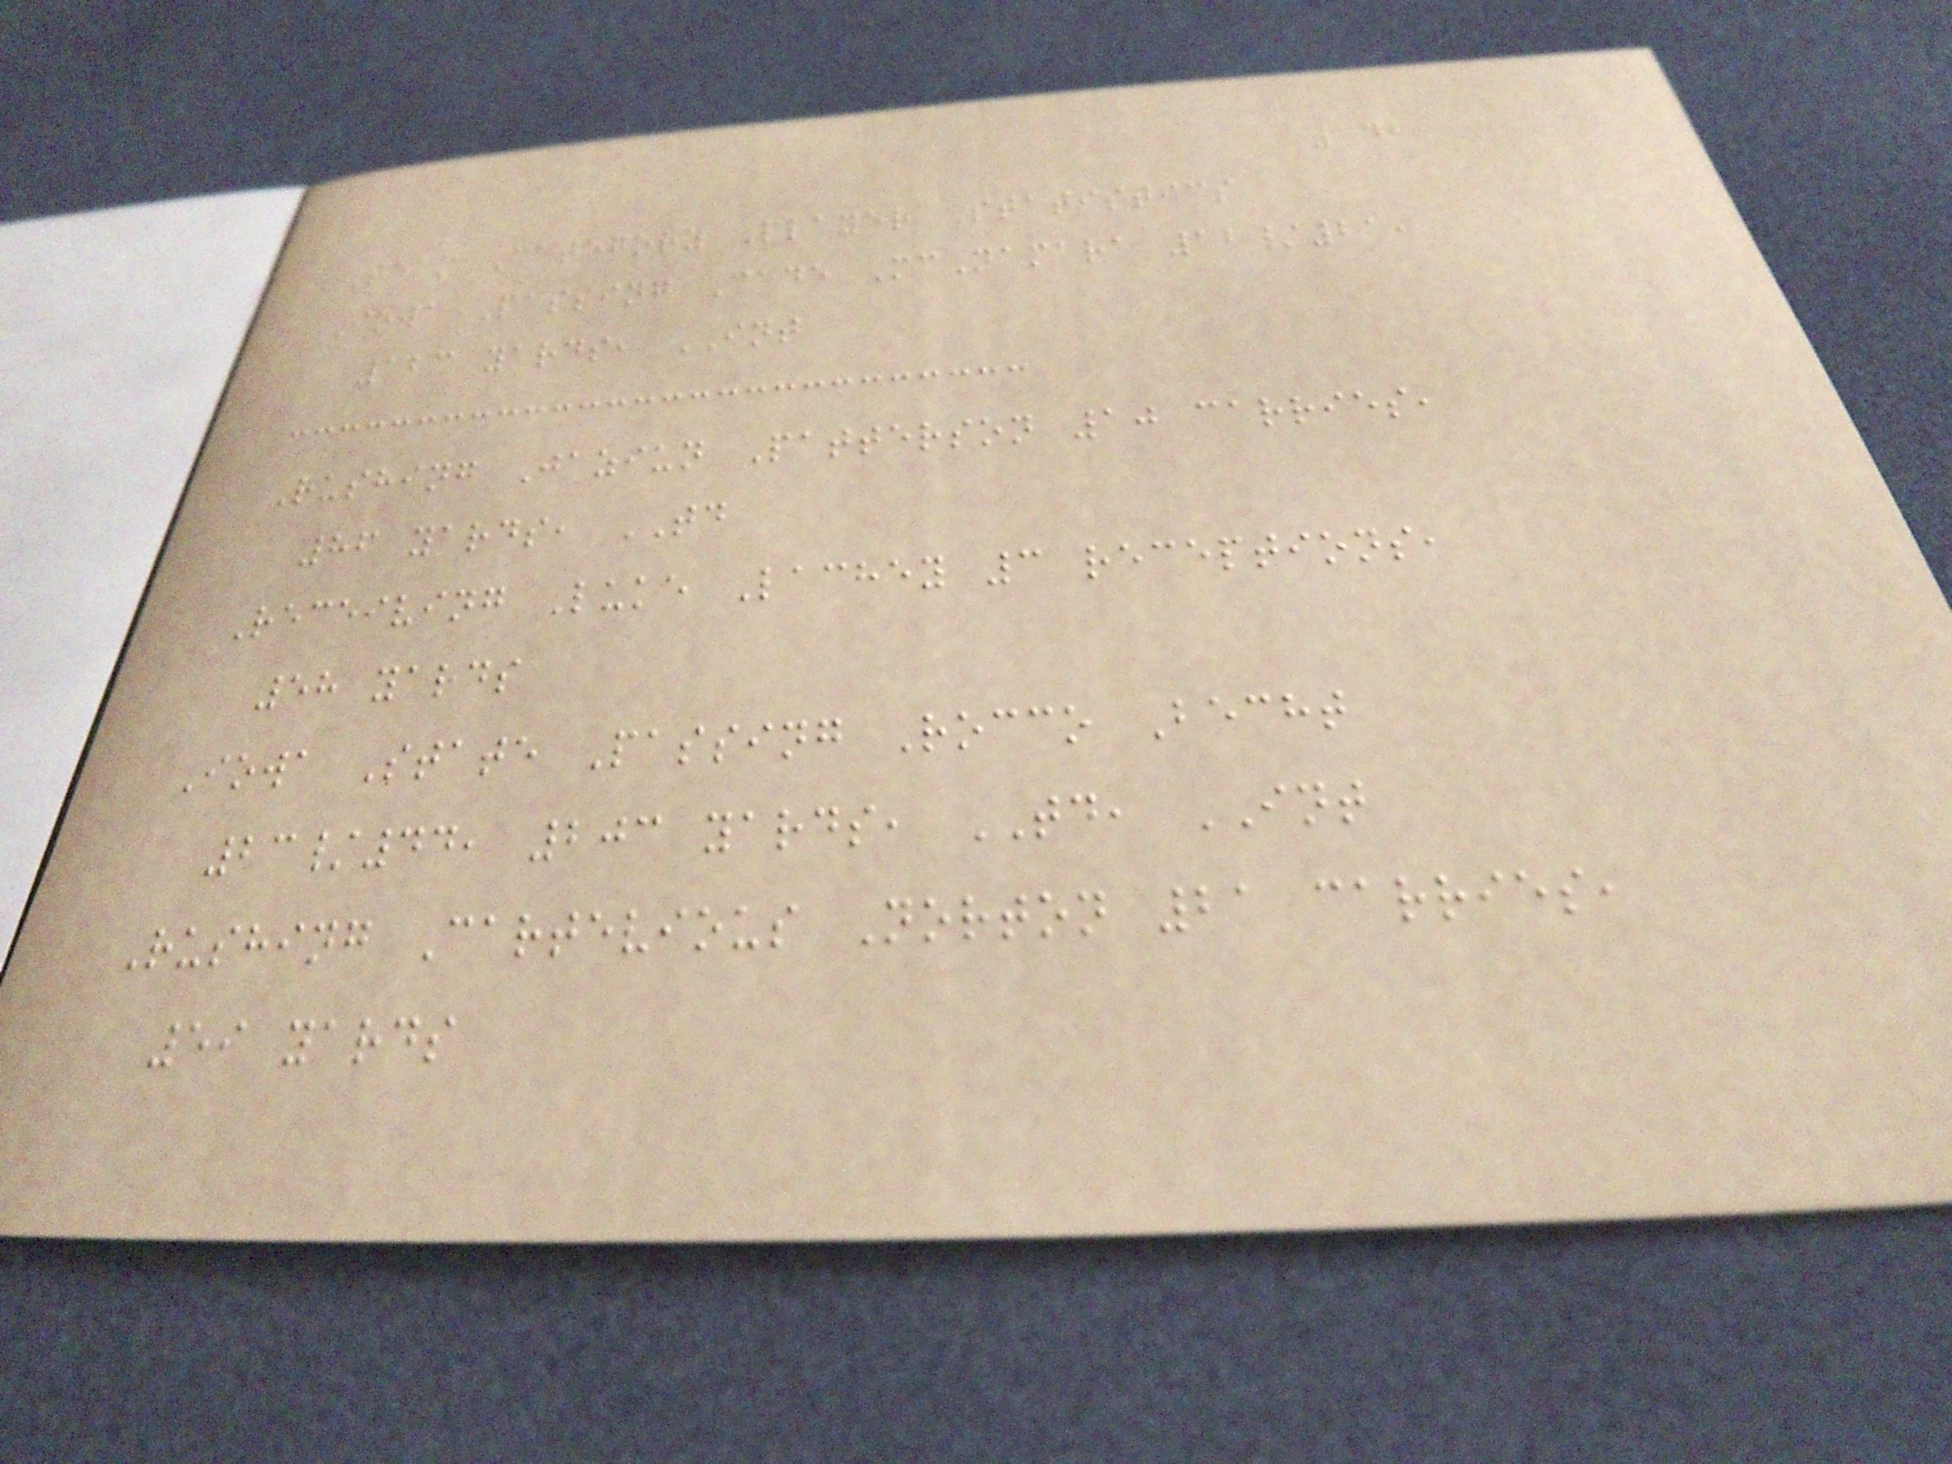142
Team Category Player Statistics
Iowa Passing Cade McNamara 12/21,
123 yards, INT
Rushing Jaziun Patterson 10 carries,
86 yards, TD
Receiving Luke Lachey 3 receptions,
58 yards
Iowa State Passing Rocco Becht
23/44, 203 yards, TD, INT
Rushing Cartevious Norton 21 carries,
59 yards
